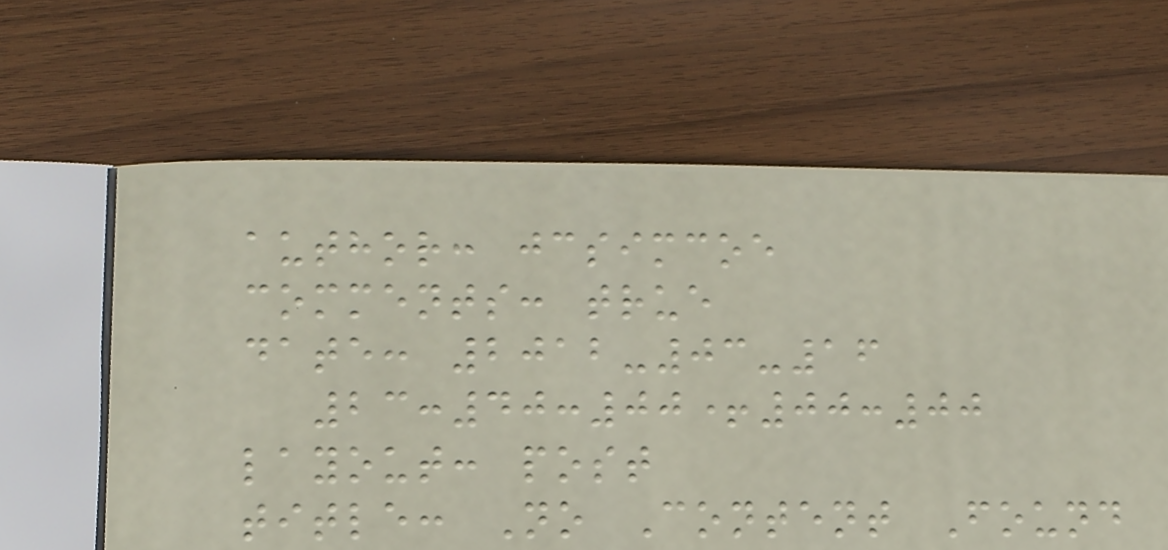author: jcsimcoe
comments: true
date: 2012-03-16
23:40:00+00:00
layout: post
title: No Content Found
